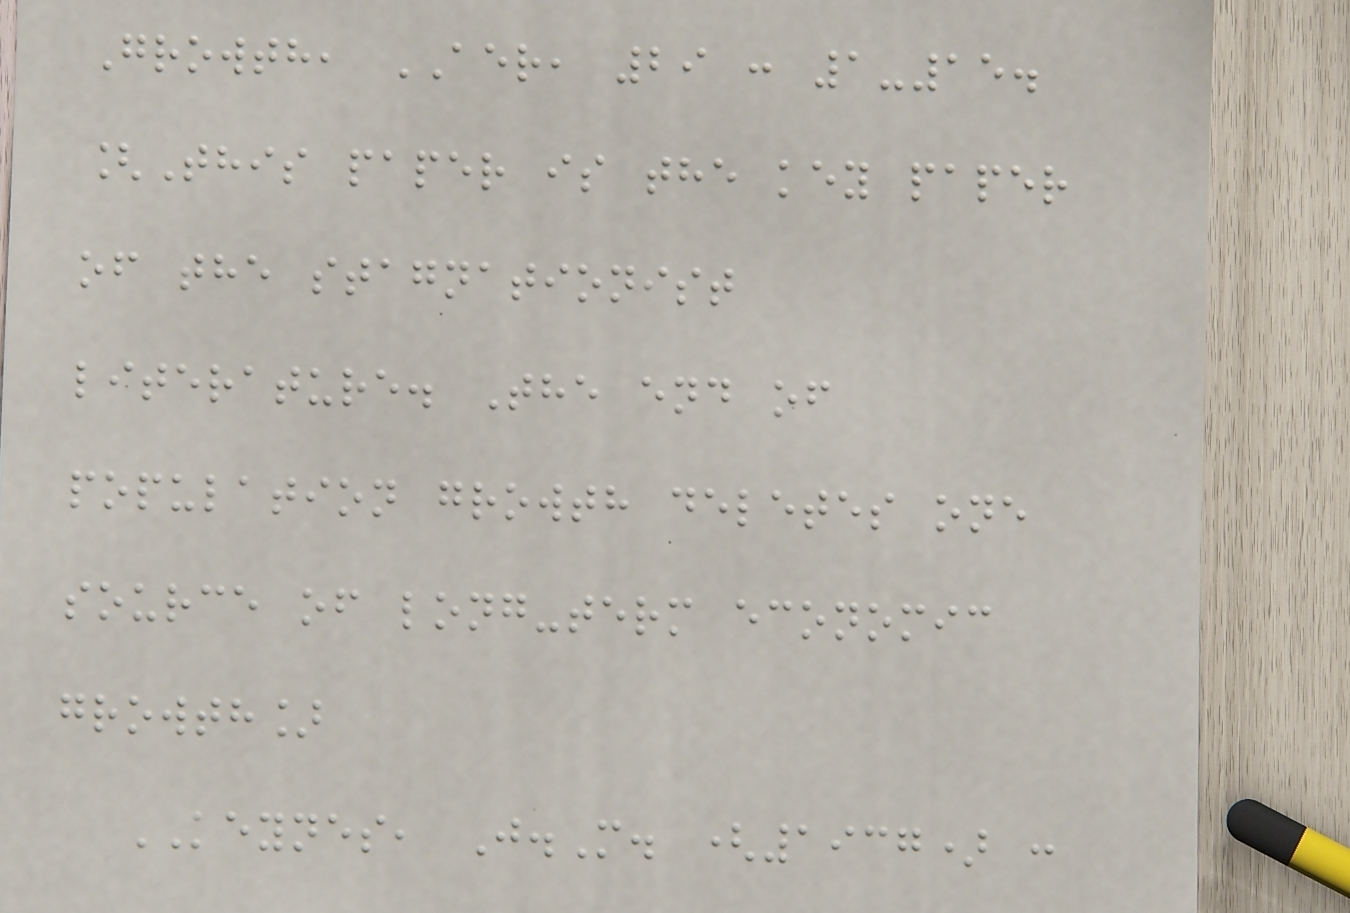Growth, AER, 29 : 1-15.
[This paper is the key paper
of the stagnationist
literature. The end of
population growth deletes one
source of long-term economic
growth]
KEYNES, J.M. (1937) :
